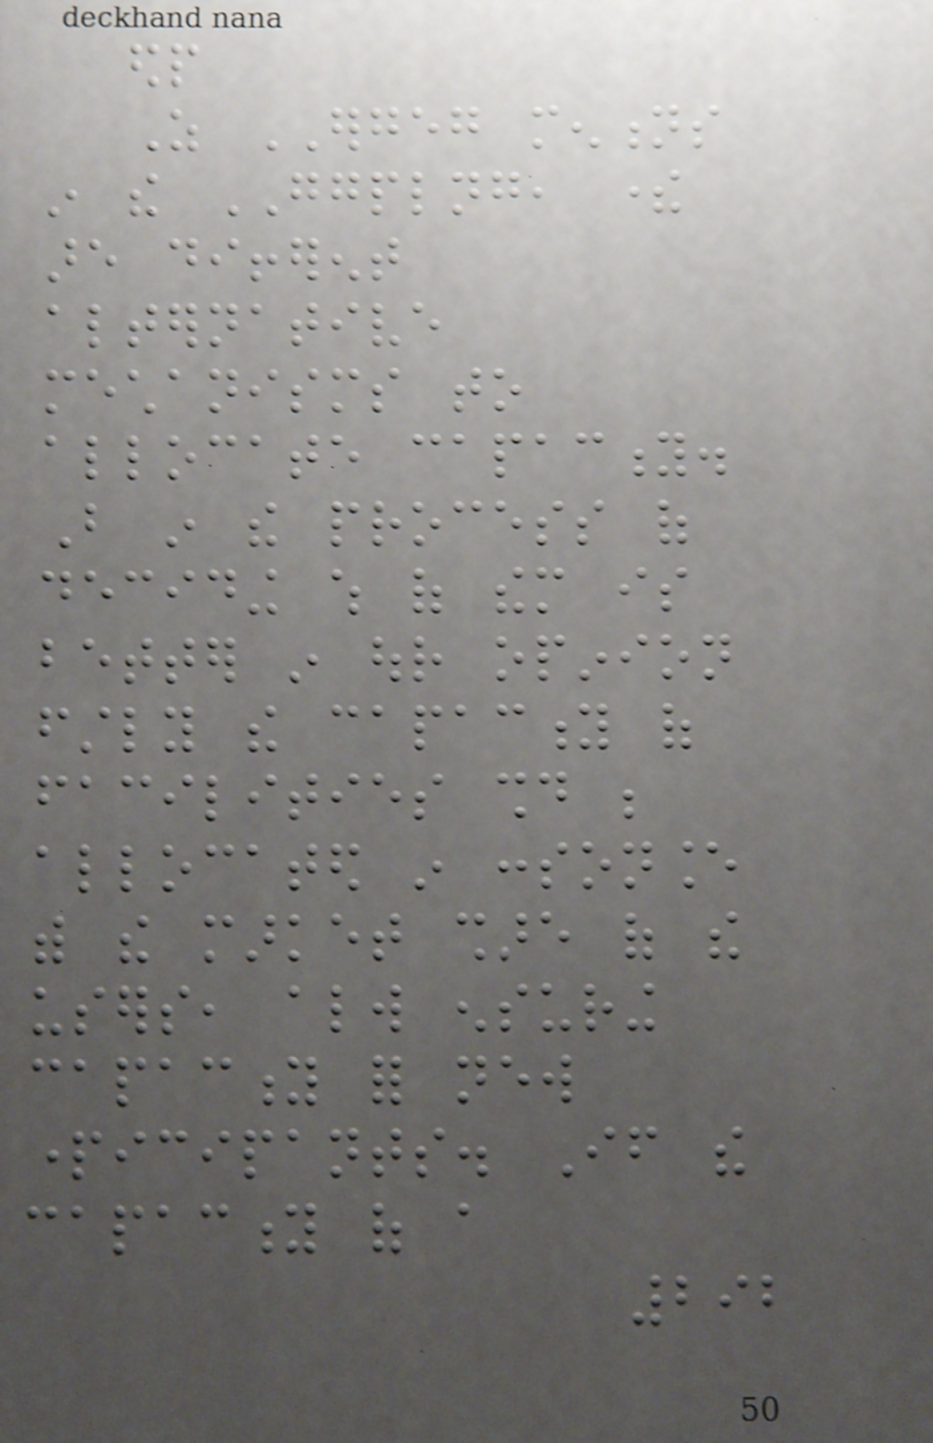edp
As ERGEG mentions
in the GGPLNG, there
are different
alternative
mechanisms to
allocate capacity.
But in the process of
deciding which of them is
better in our opinion
firstly the capacity of
facilities should be
allocated in consonance
with the market share of the
users, always ensuring
capacity for new
participants. If the
capacity of a
292
